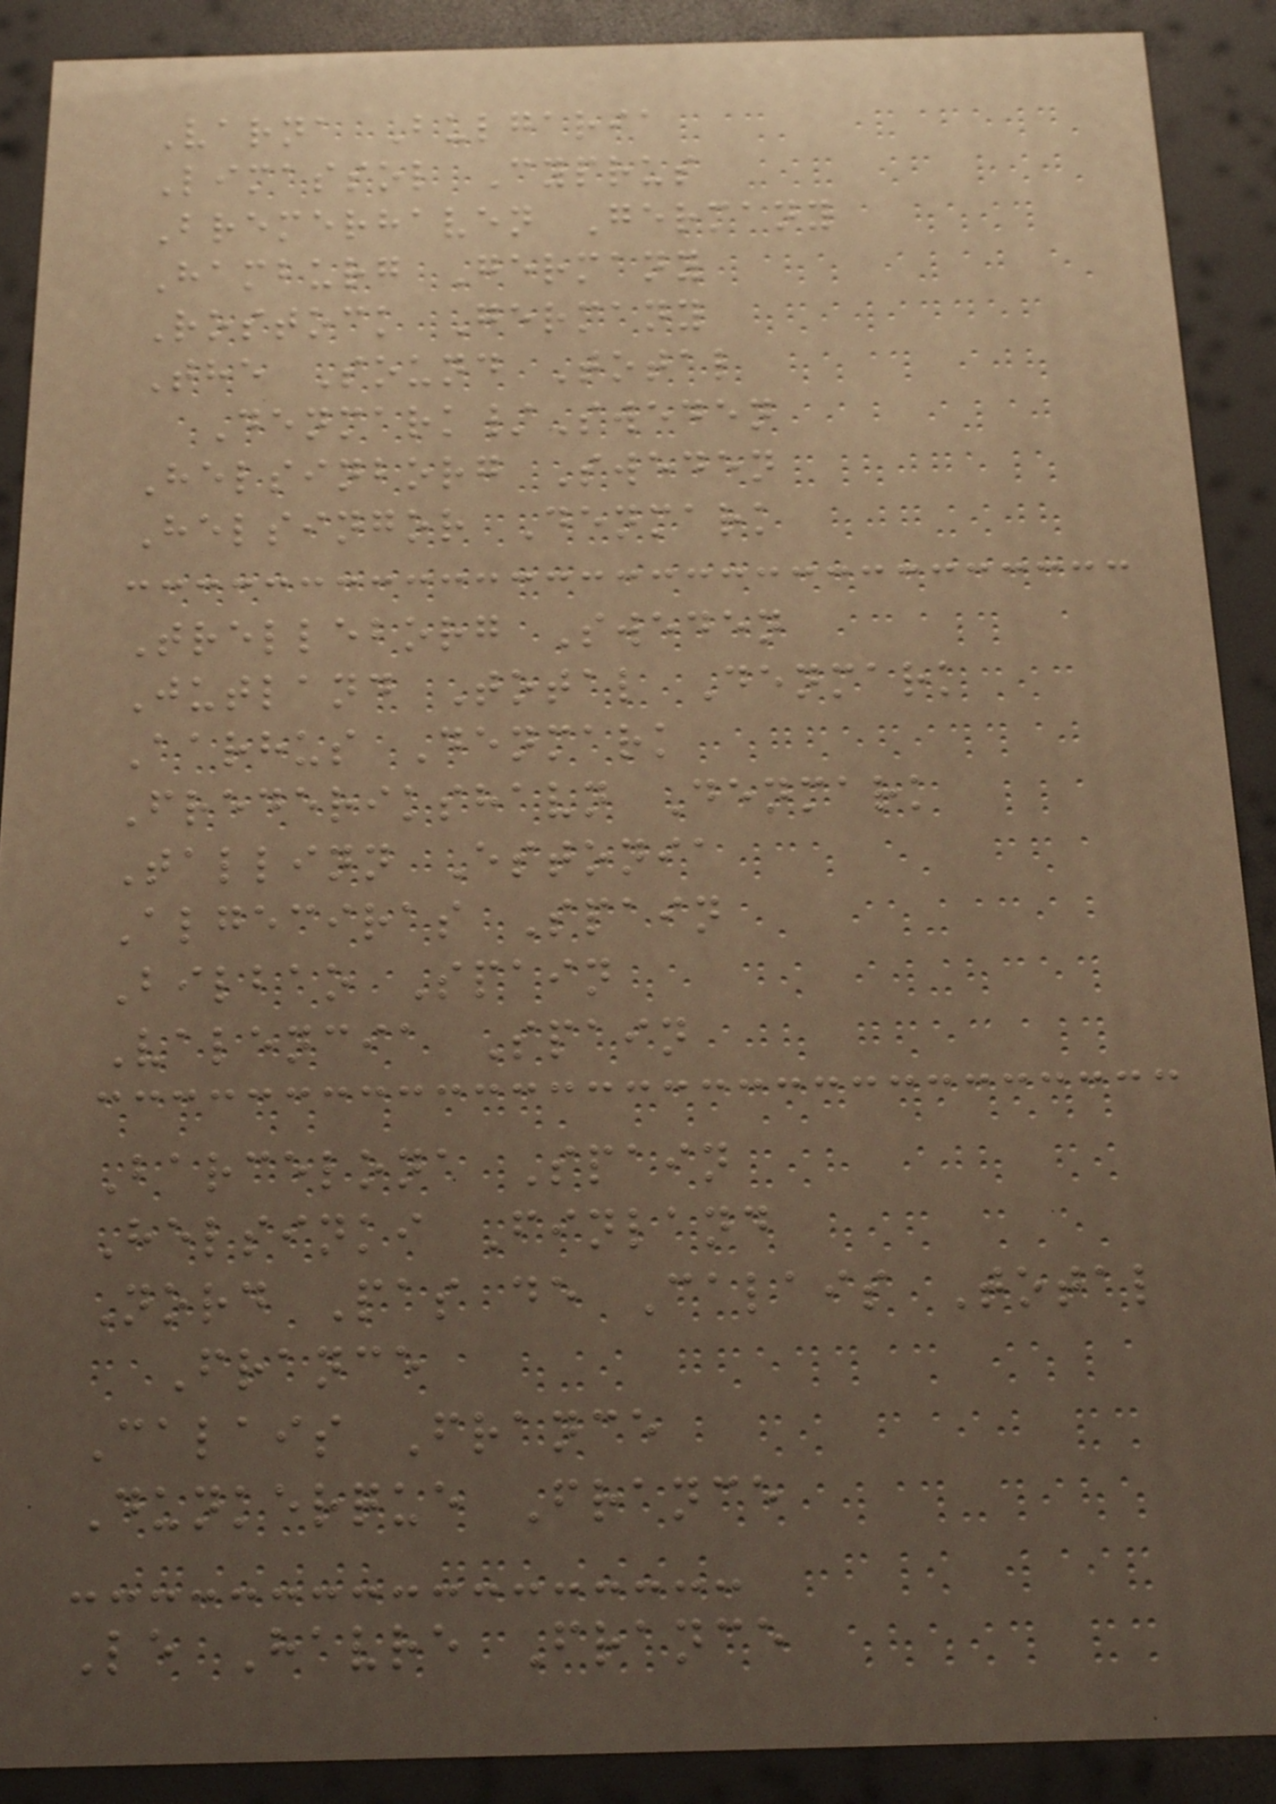Varna Bulgaria
Limassol Cyprus
Bremerhaven Germany
Hamburg Germany
Rostock Germany
The Sound Total
Denmark/Sweden
Helsinborg Sweden
Helsingor Denmark
Trelleborg Sweden
Jutland Total Denmark
Aarhus Denmark
Frederikshavn Denmark
Tallinn Estonia
Algeciras Spain
Bilbao Spain
Valencia Spain
Barcelona Spain
Helsinki Finland
Nord Pas de Calais Total
France
Calais France
Dunkerque France
Le Havre France
